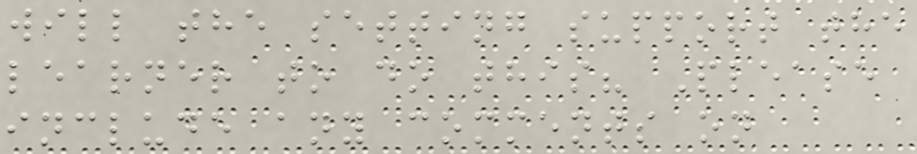will the setting support the
learner to do this? Please
include any comments on
